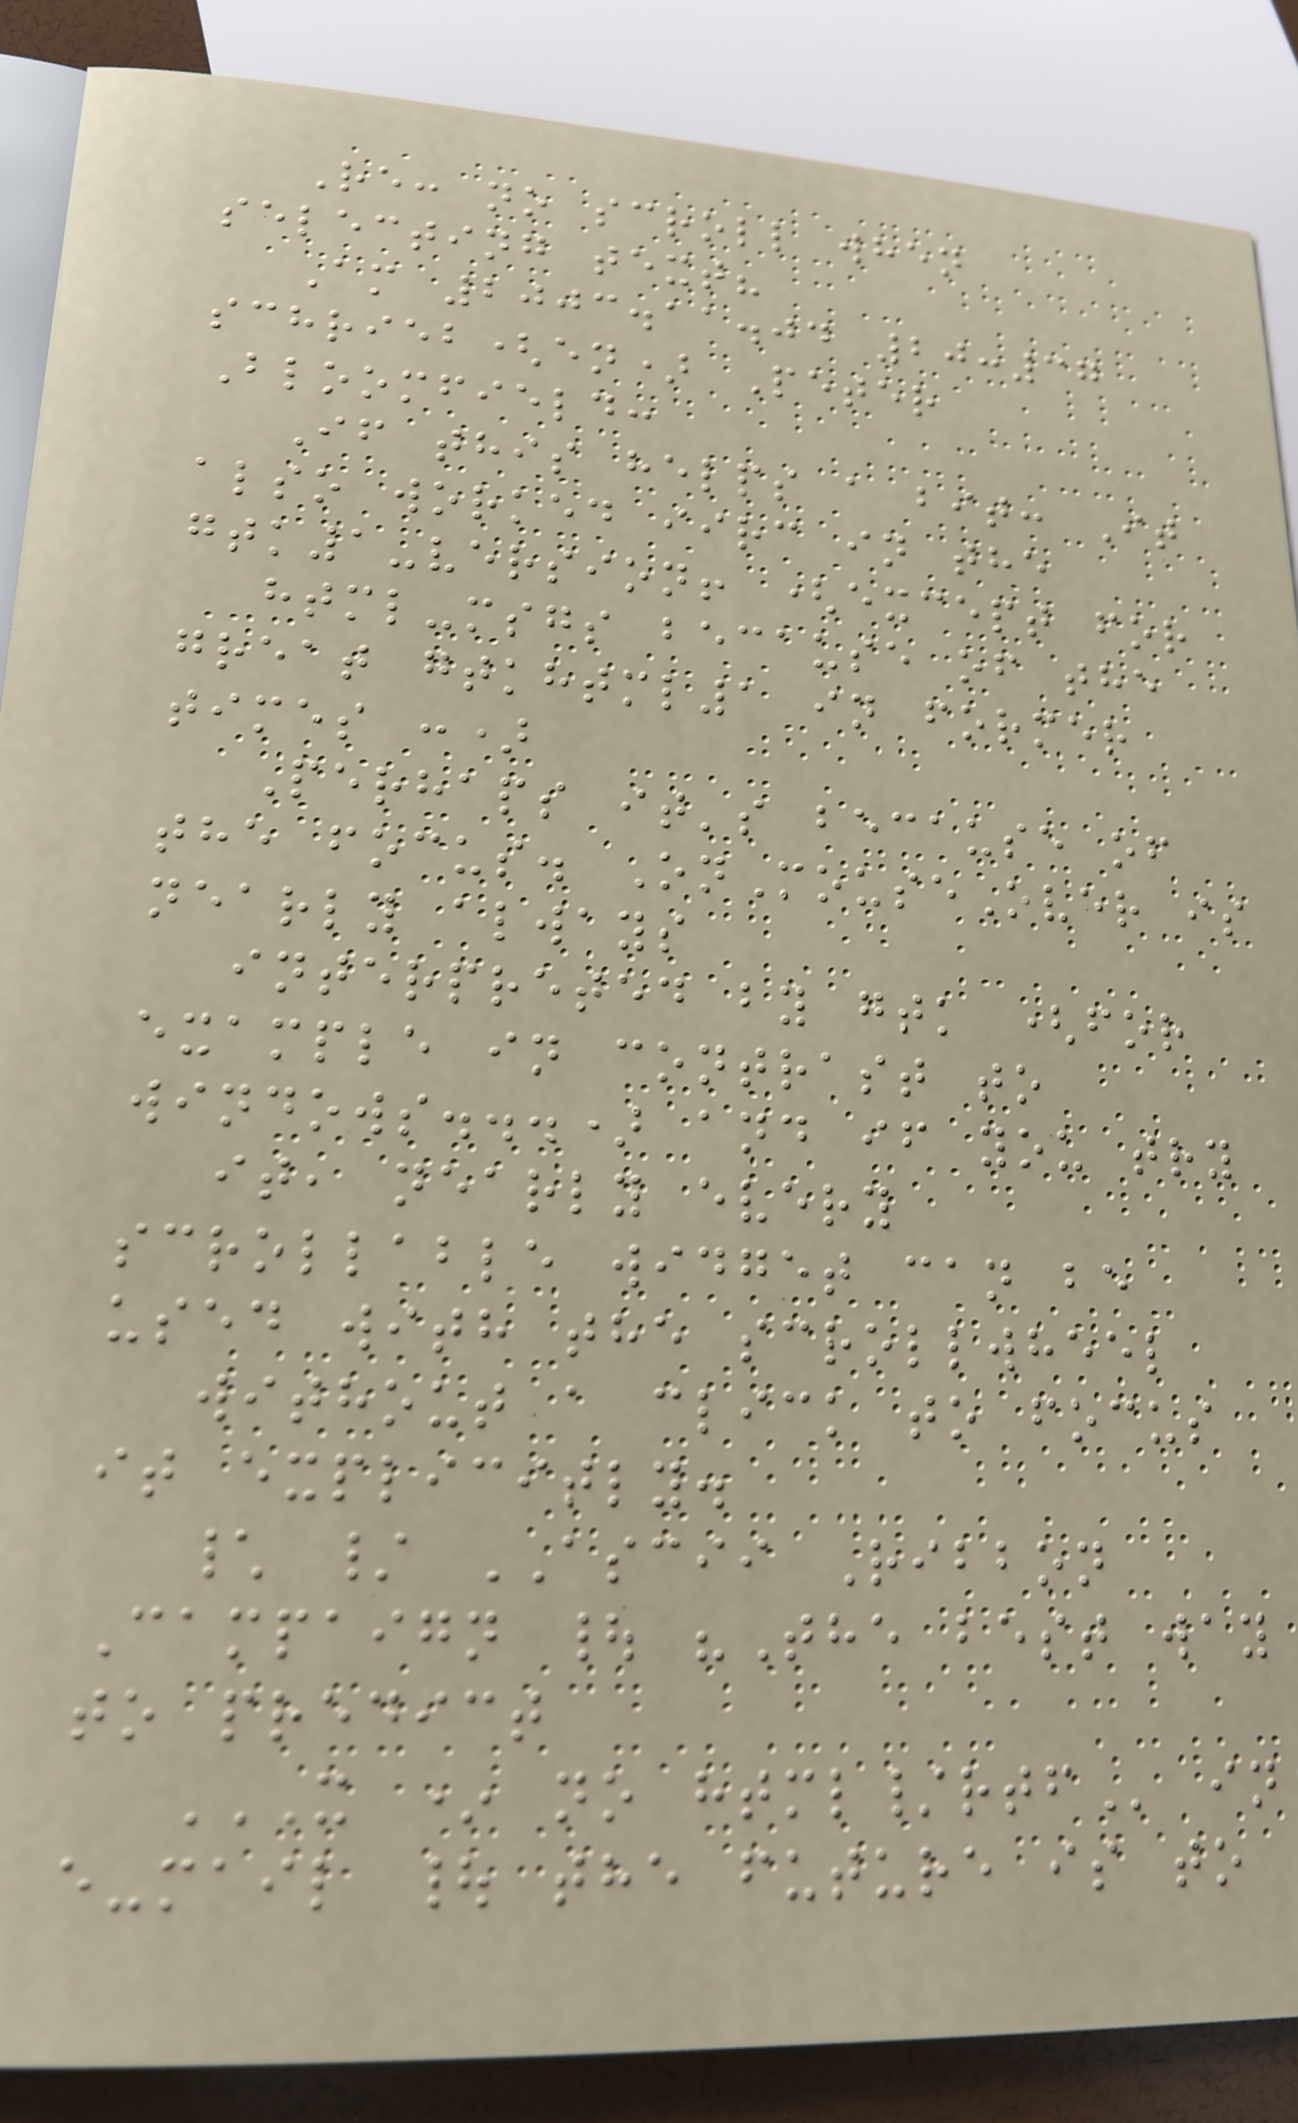Re: no scroll when
selecting text?
Am 2003.11.04 20:37
schrieb(en) Peter
Bloomfield:
If this helps a bit: It
also worked iirc in the
gtk1-version! (except for
html-msgs because of the
great gtkhtml1 in former
times :)
Perhaps it's because of
the focus. OnMouseOver is
nearly always
interpreted by gtk (for
example in contrast to
windows...) and if you try
it, nearly every
scrollable widget can be
used with the scrollwheel
without a click to focus
it explicitly.
\ / ASCII Ribbon
Campaign | "The best way
to predict
X * NO HTML/RTF in
e-mail | the future is to
